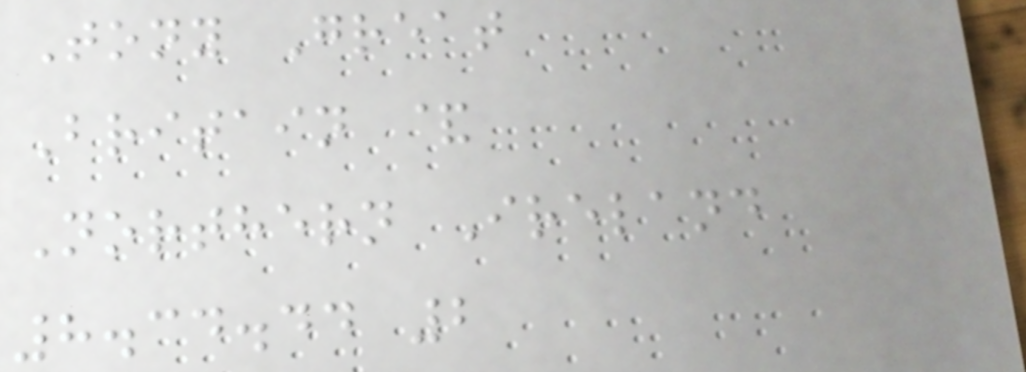Tony Great
Britain &
Northern Ireland
8.34.44 2
